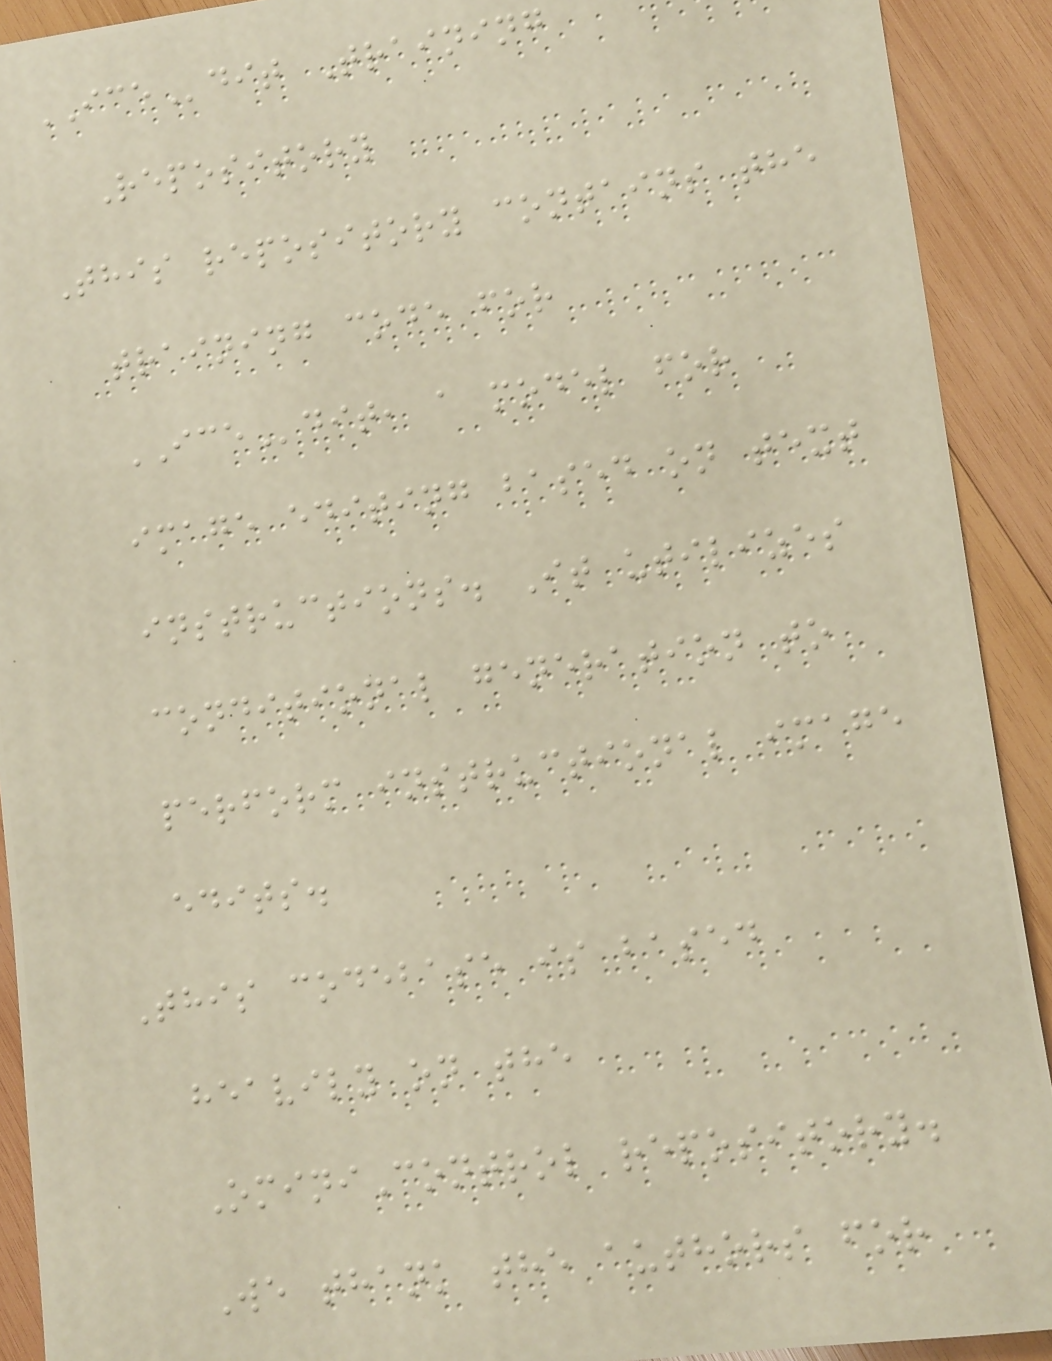ICEdit Training
Repository
This repository contains the
training code for
ICEdit, a model for
image editing based on text
instructions. It utilizes
conditional generation to
perform instructional image
edits.
This codebase is based
heavily on the
OminiControl repository.
We thank the authors for
